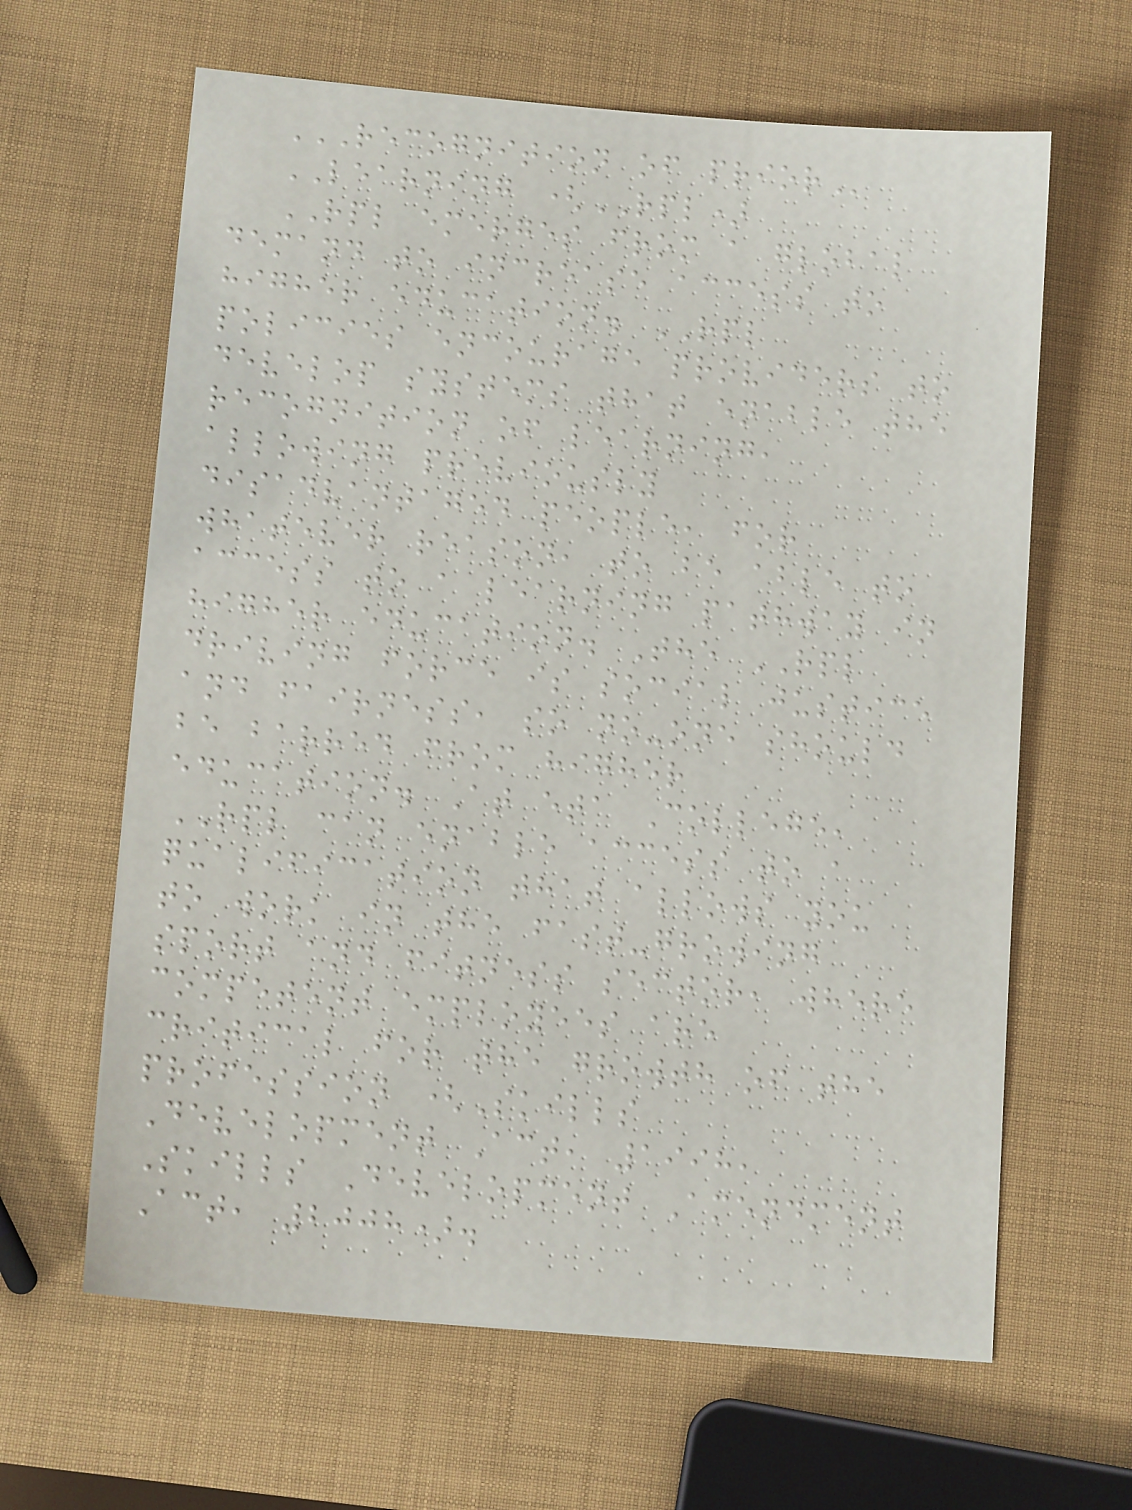RECOGNITION OF PRIOR
LEARNING (RPL)
RPL emerges from a global
demand to increase access to
higher education. RPL
policies encourage providers to
develop systems that enable the
recognition of learning,
allowing previously
disadvantaged people, for
whatever reason, to be able to
access to a learning pathway in
higher education. The RPL
driving force is social justice
and fairness, so no-one should
be barred from higher
education. At eta College,
RPL can enable access to a
qualification that allows you
to work in the fast-growing
sport and fitness sector, where
competent employees are
critical for the growth of the
profession (Skills
Development Act, 1998,
Skills Development Amendment
Act, 2008).
